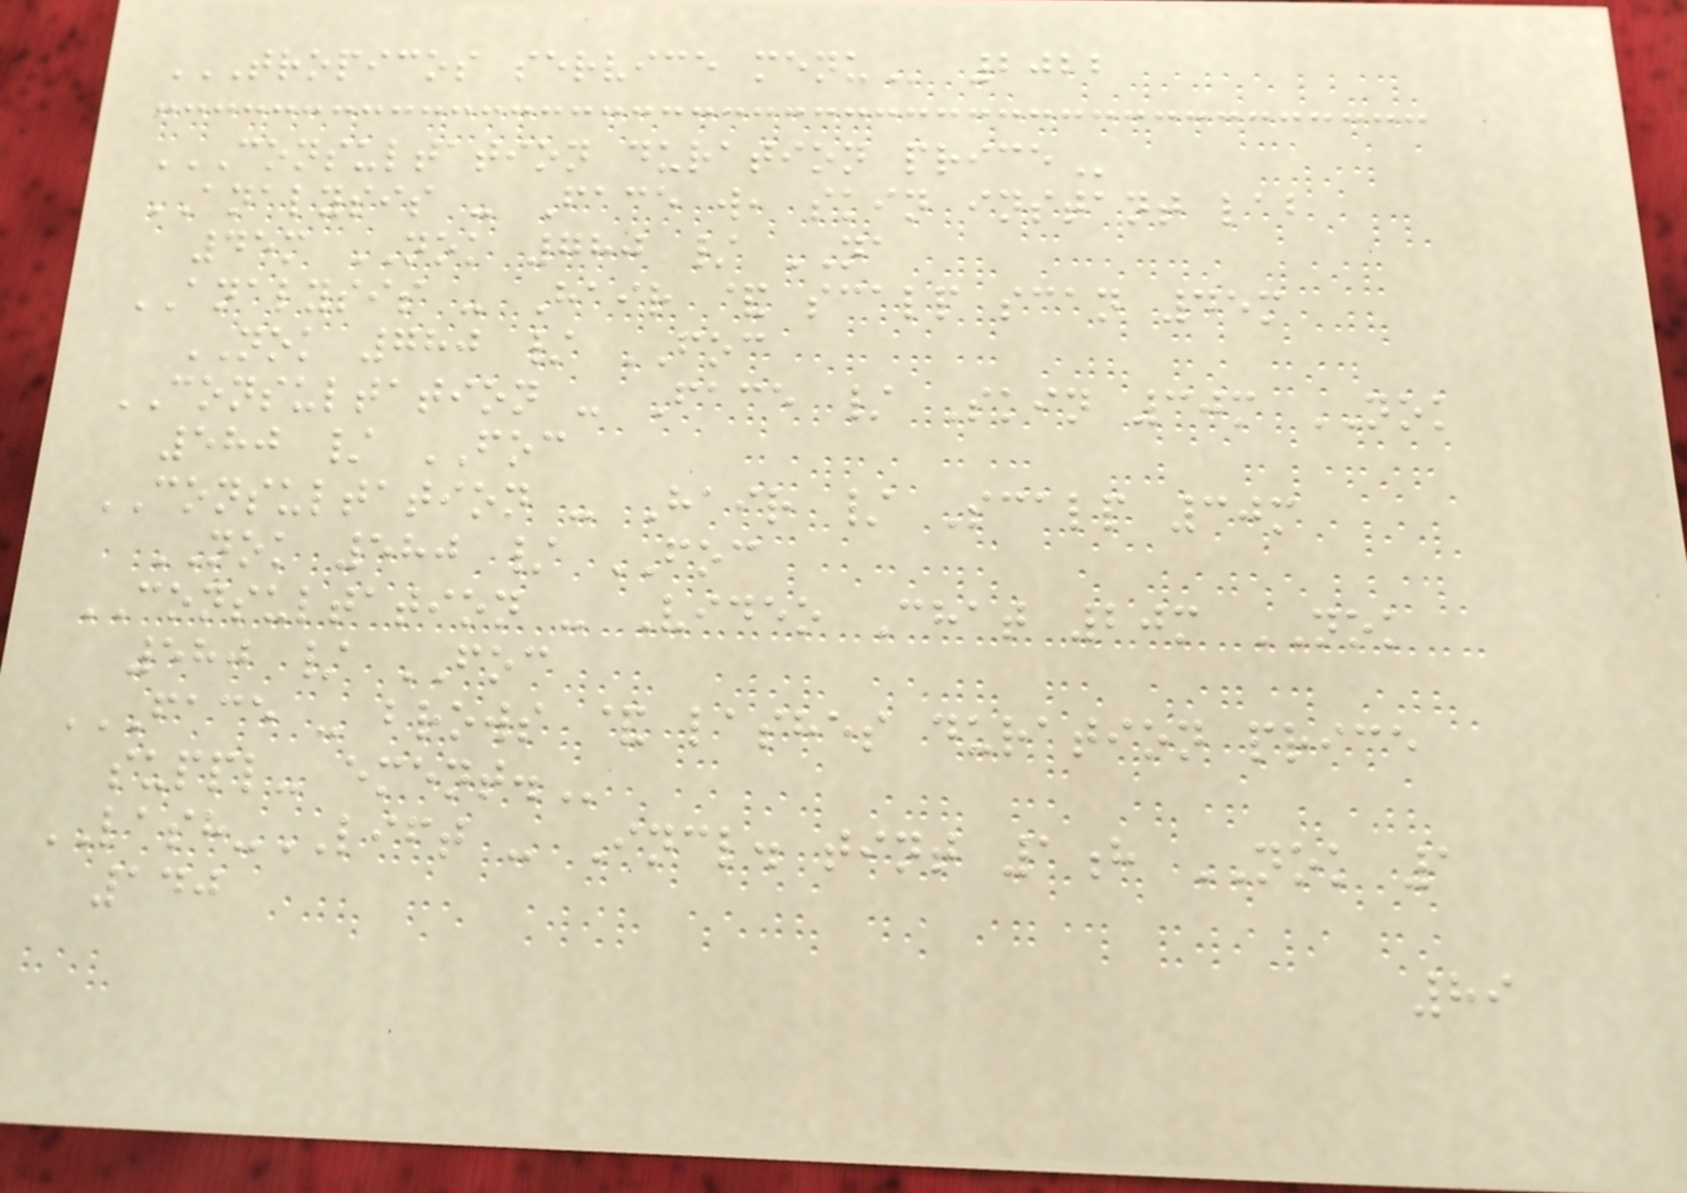TROPICOS SERVICE MENU 2022
CONSULTATION DURATION PRICE
ANALYSIS - Face w, skin instant lab
45m NOK 780 / NA
ANALYSIS - Hair & scalp scan 45m
NOK 780 / FOC
CONSULTATION - Face / Skin 30m NOK
580 / FOC
CONSULTATION - Hair / Scalp 30m
NOK 580 / FOC
CONSULTATION - Video Chat 20m NOK
580 / FOC
FACE - BROWS & LASHES DURATION PRICE
SUPPL- EMENT.
LASH-LIFT - Incl. tint 1h NOK 1
140
89
